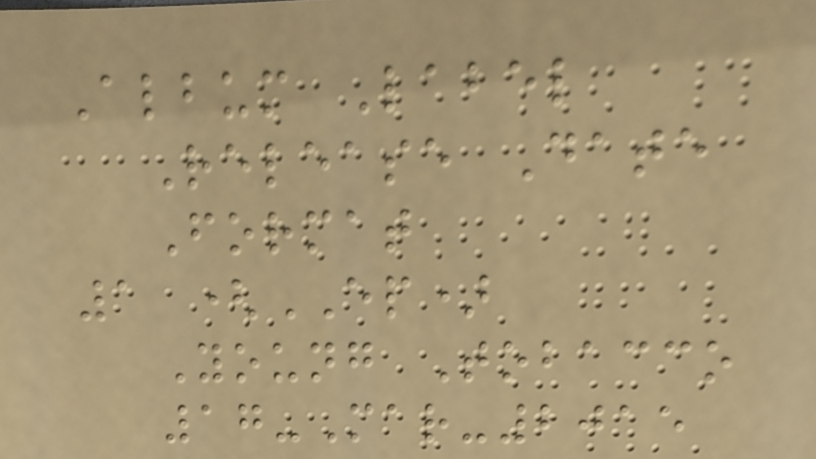Album Label
Release Date
Format
1 (EP)
Young Tobacco
17-Mar-2015
